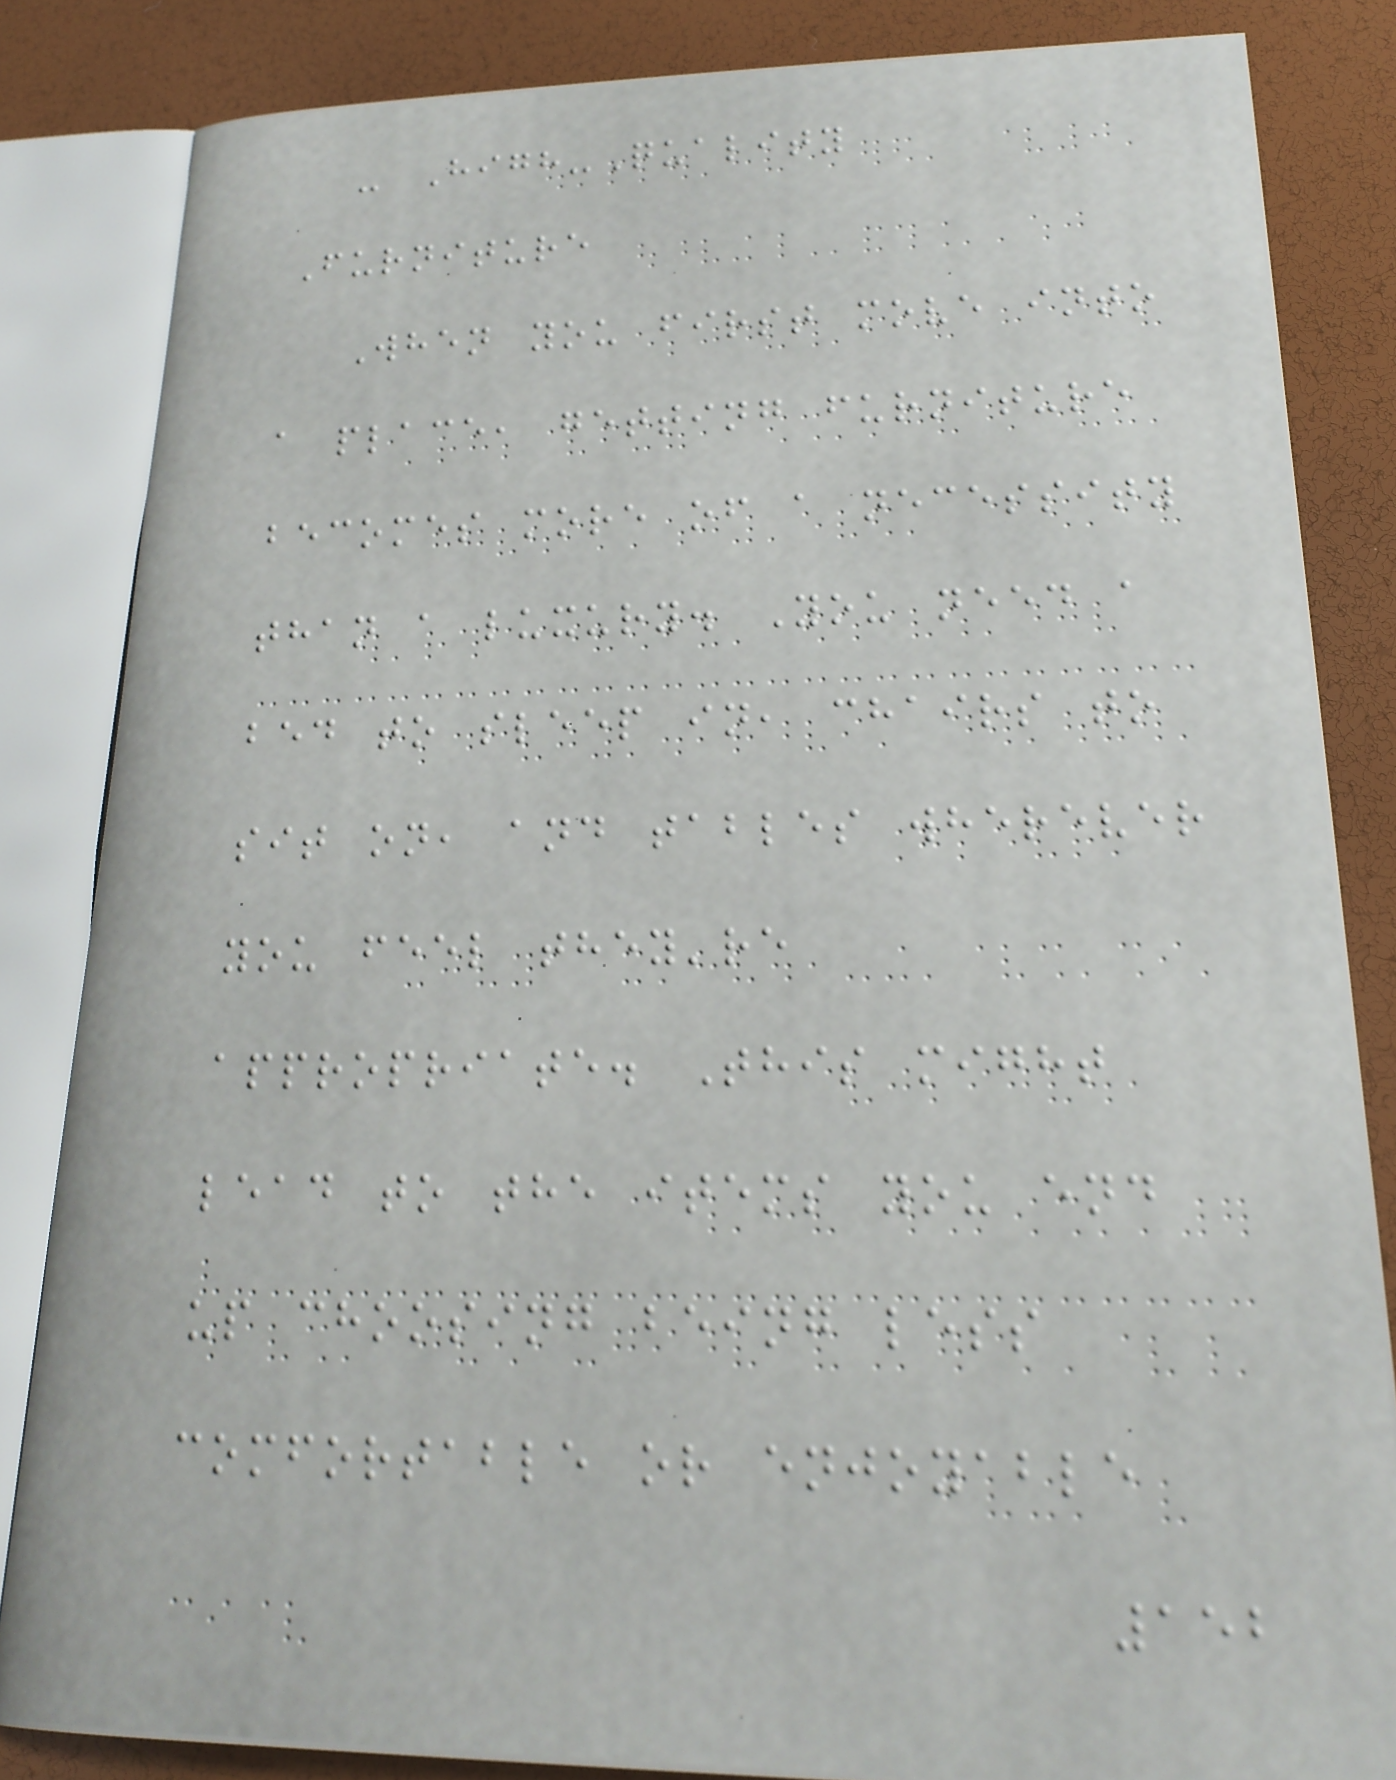- High-Quality
Furniture
When you first move into
a place, getting furniture
becomes more of a necessity
than a luxury. You need a
bed to sleep in, chairs to
sit on, and tables wherever
you feel they're
appropriate. This might
lead to the items you end
up choosing being less
comfortable or enjoyable
152
